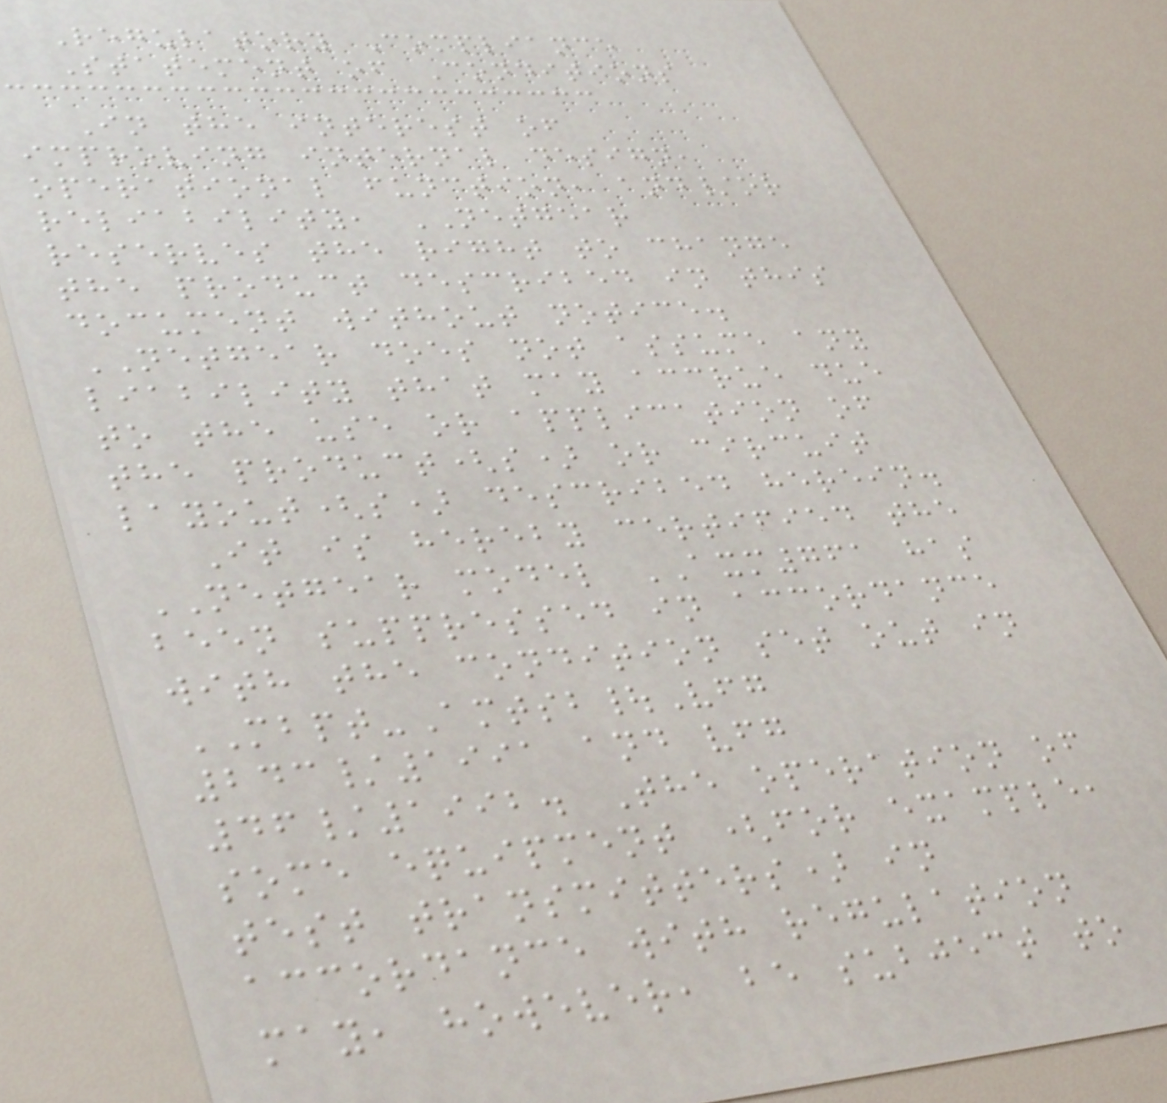Regulatory Compliance
Statement of Conditions
In the interest of
improving internal design,
operational function, and/or
reliability, NETGEAR
reserves the right to change
the product described in this
document without notice.
NETGEAR does not assume any
liability that may accrue due
to the use or application of
the product(s) or circuit
layout(s) described herein.
It is hereby certified the
NETGEAR model AXM761 has
been suppressed in accordance
with the condition set out in
MBPT-Amtsb|Vfg
243/1991 and vfg
46/1992. The operation of
some equipment (for example,
test transmitters) in
accordance with regulation
may, however, be subject to
